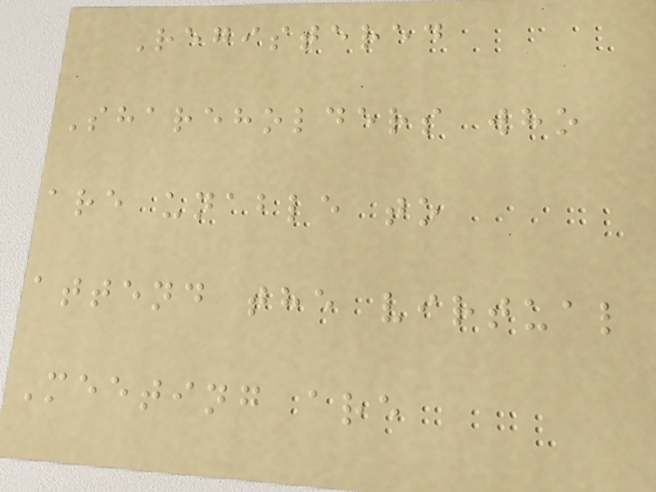Registered
Shareholders who
are unable to
attend the virtual
Meeting are
